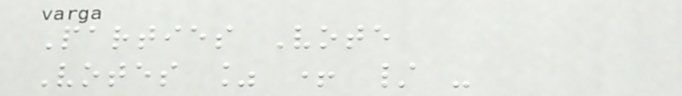Parties Vote
Votes % + / -
